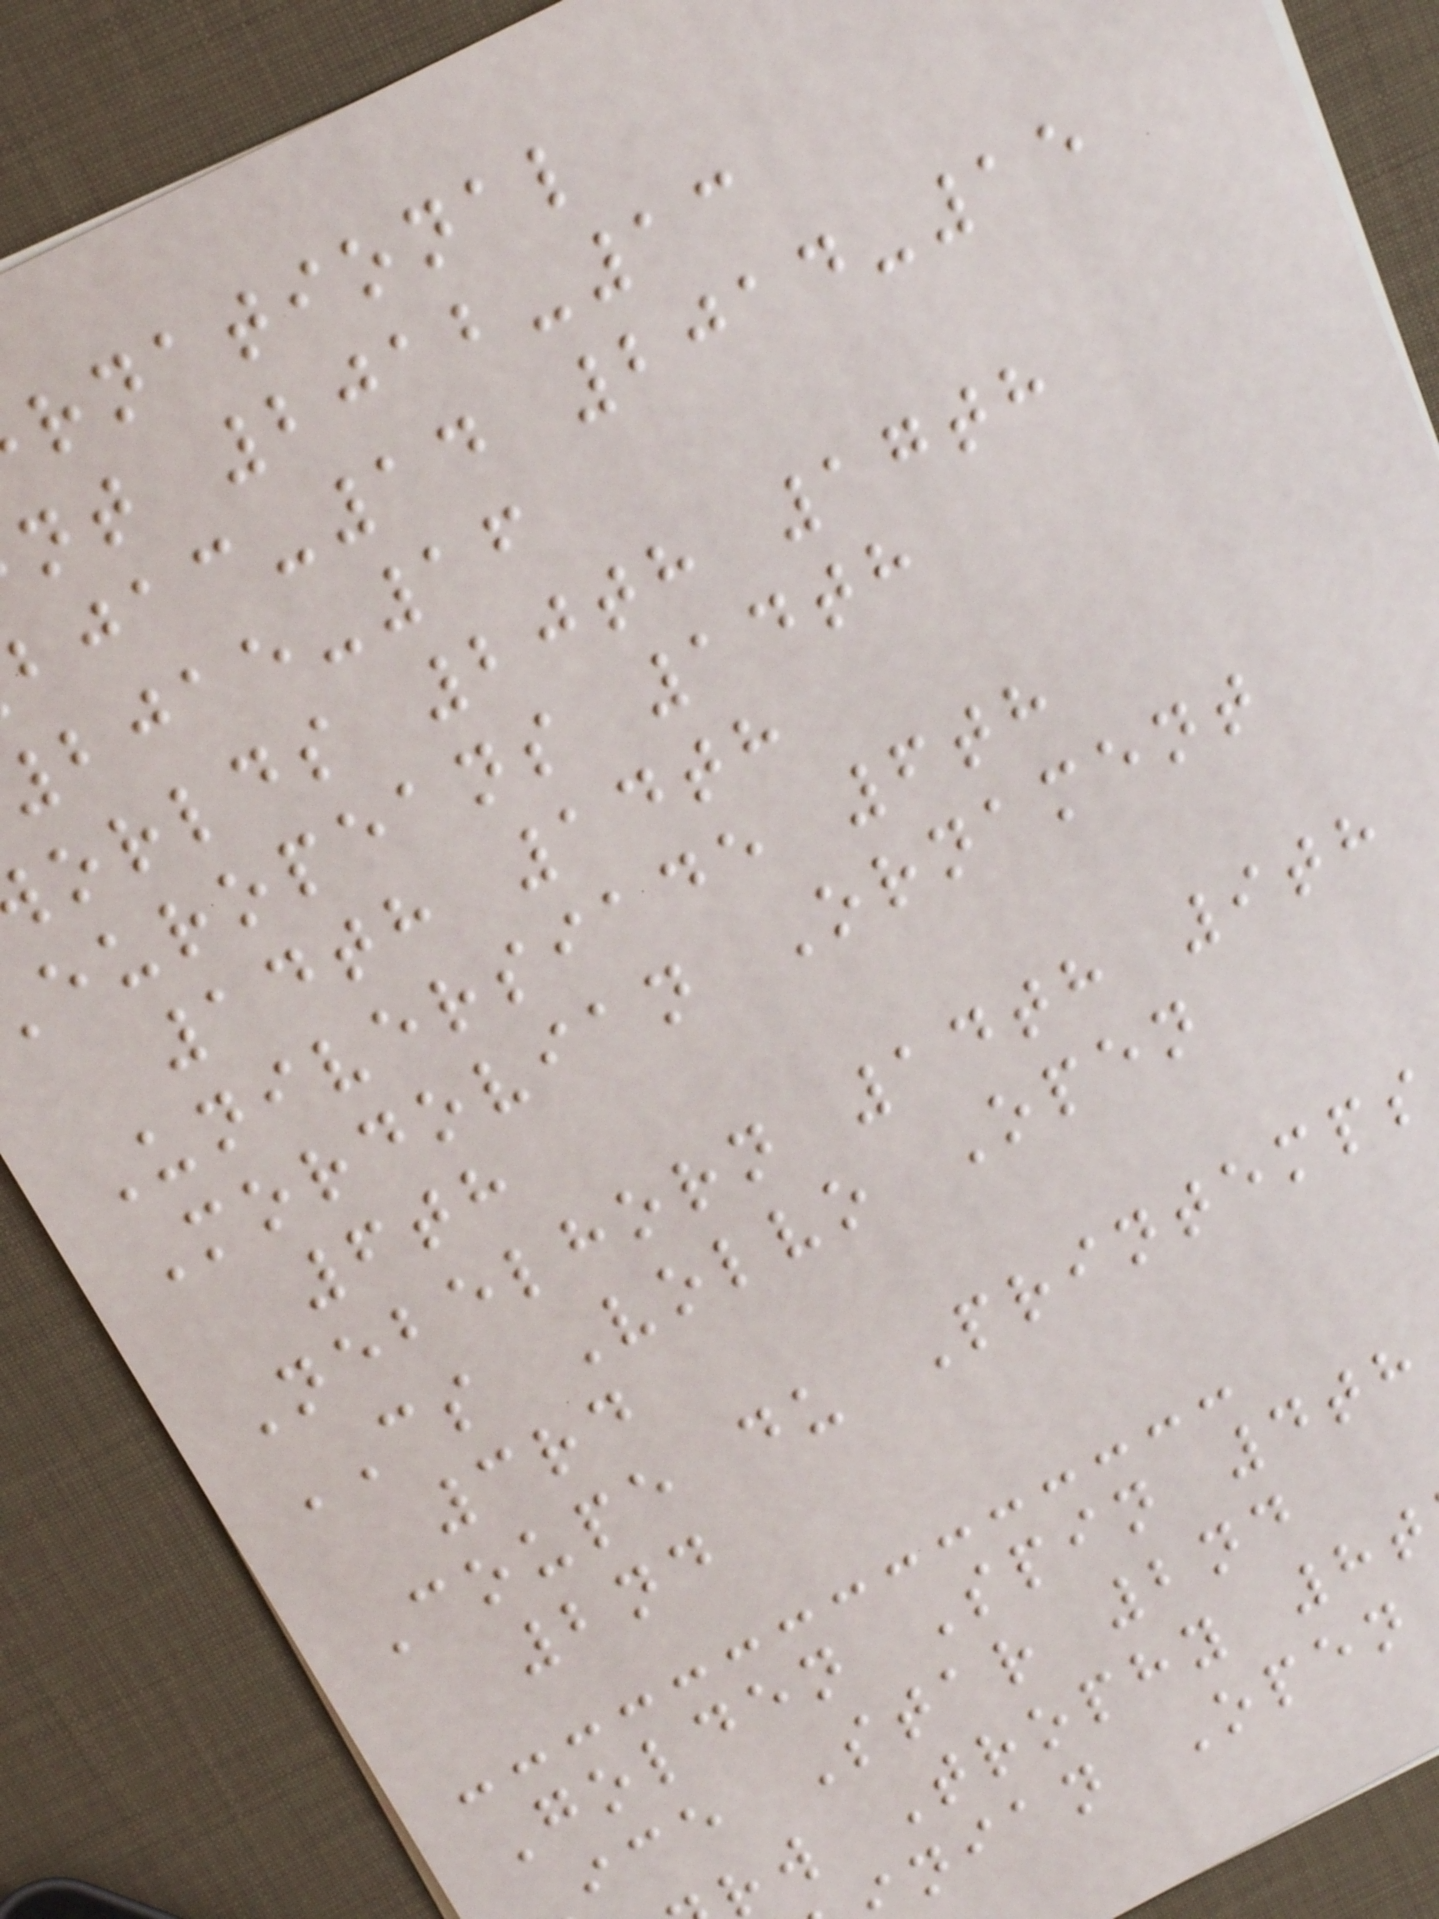rnational
nt 2012-13
-14 2014-15
-16
orlds 20th 17th
europeans 14th
14th 14th
Universiade 6th
Mordovian Ornament
6th
Nebelhorn 14th 9th
CS Volvo Open
3rd
Coupe du Printemps
2nd
Golden Spin 4th
ice Star 2nd
w Trophy 8t
nian Open
